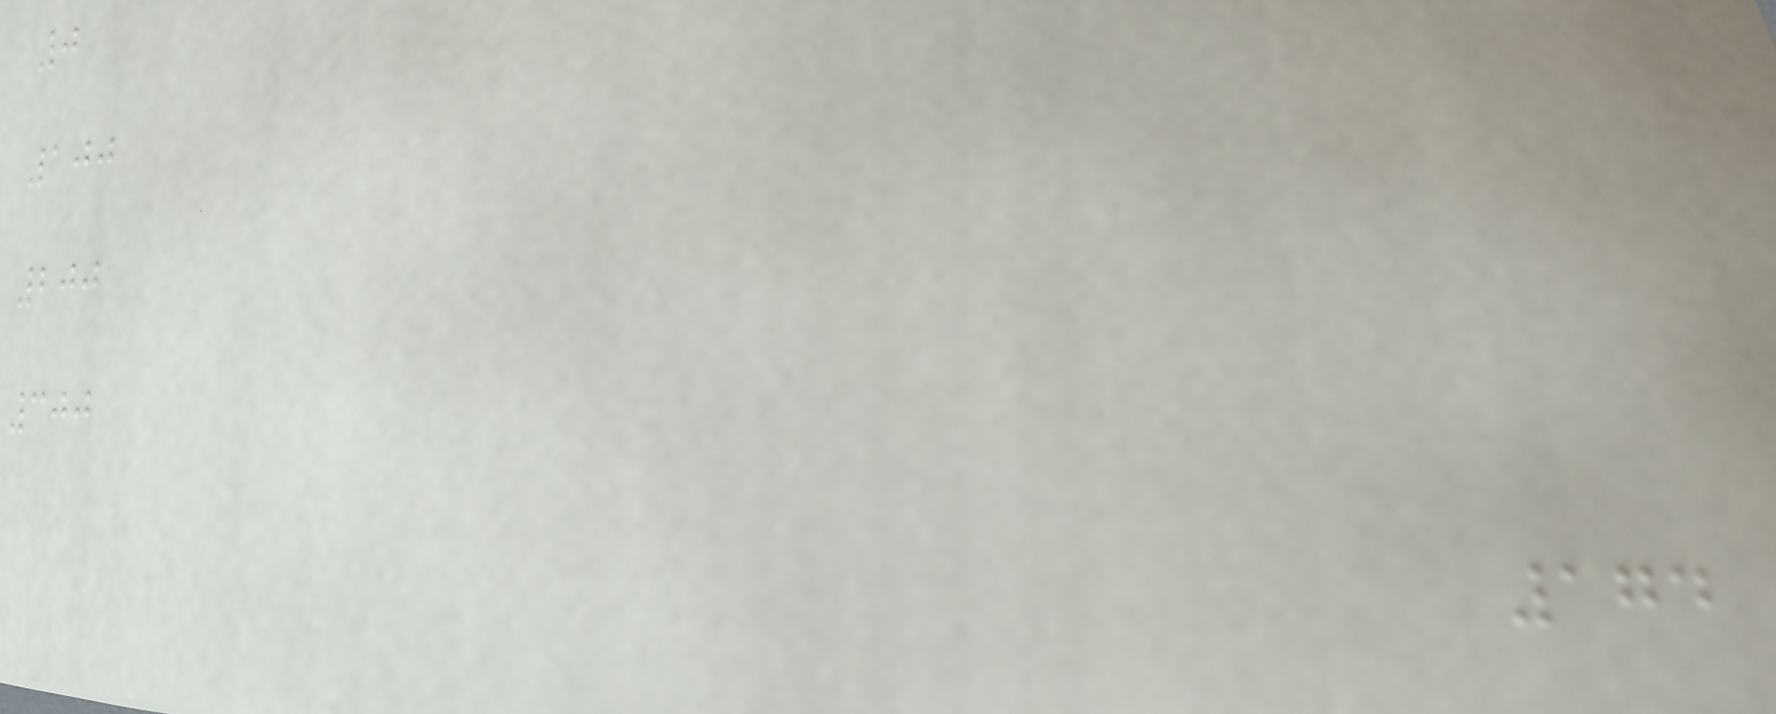0
100
200
300
174
